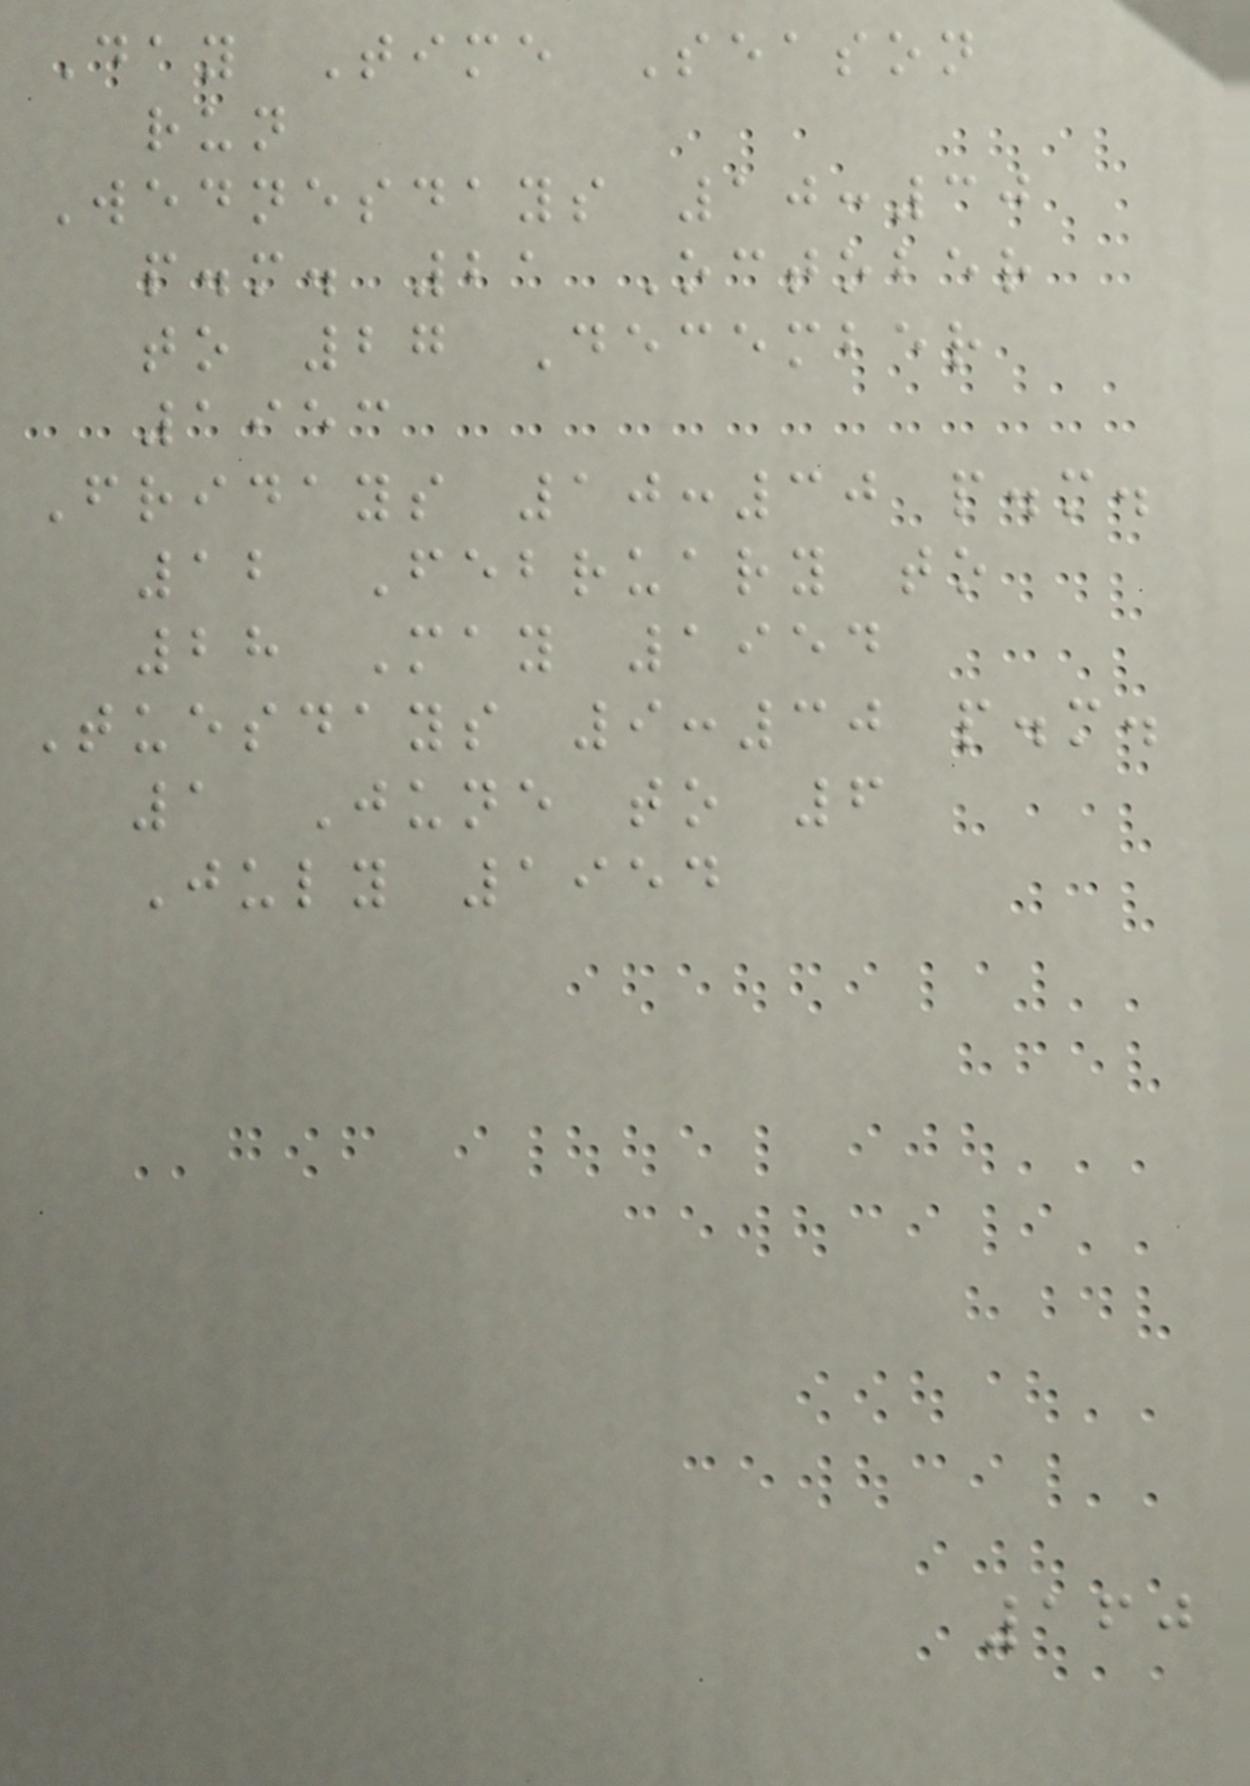Day Time Season
run
Wednesdays 10:30
p.m. 21 October
to 27 December
1953
Fridays 10:30 p.m.
12 February to
28 May 1954
Tuesdays 9:30 p.m.
1 June to 6
July 1954
160
